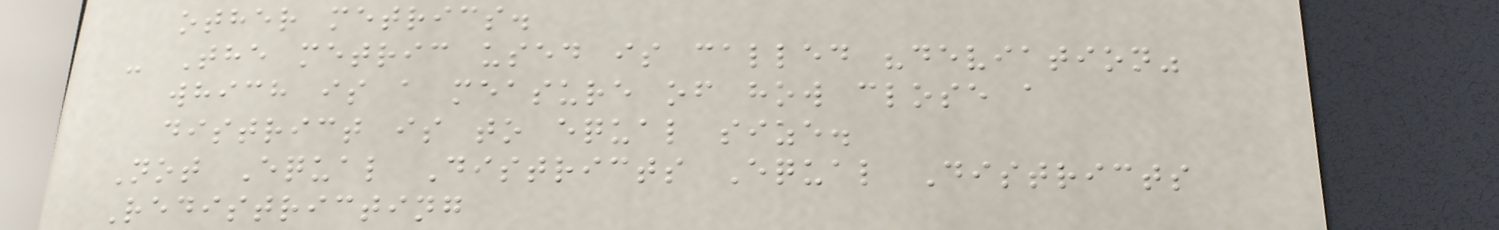other metrics.
- The metric used is called "deviation"
which is a measure of how close a
district is to equal size.
Not Equal Districts Equal Districts
Redistricting
